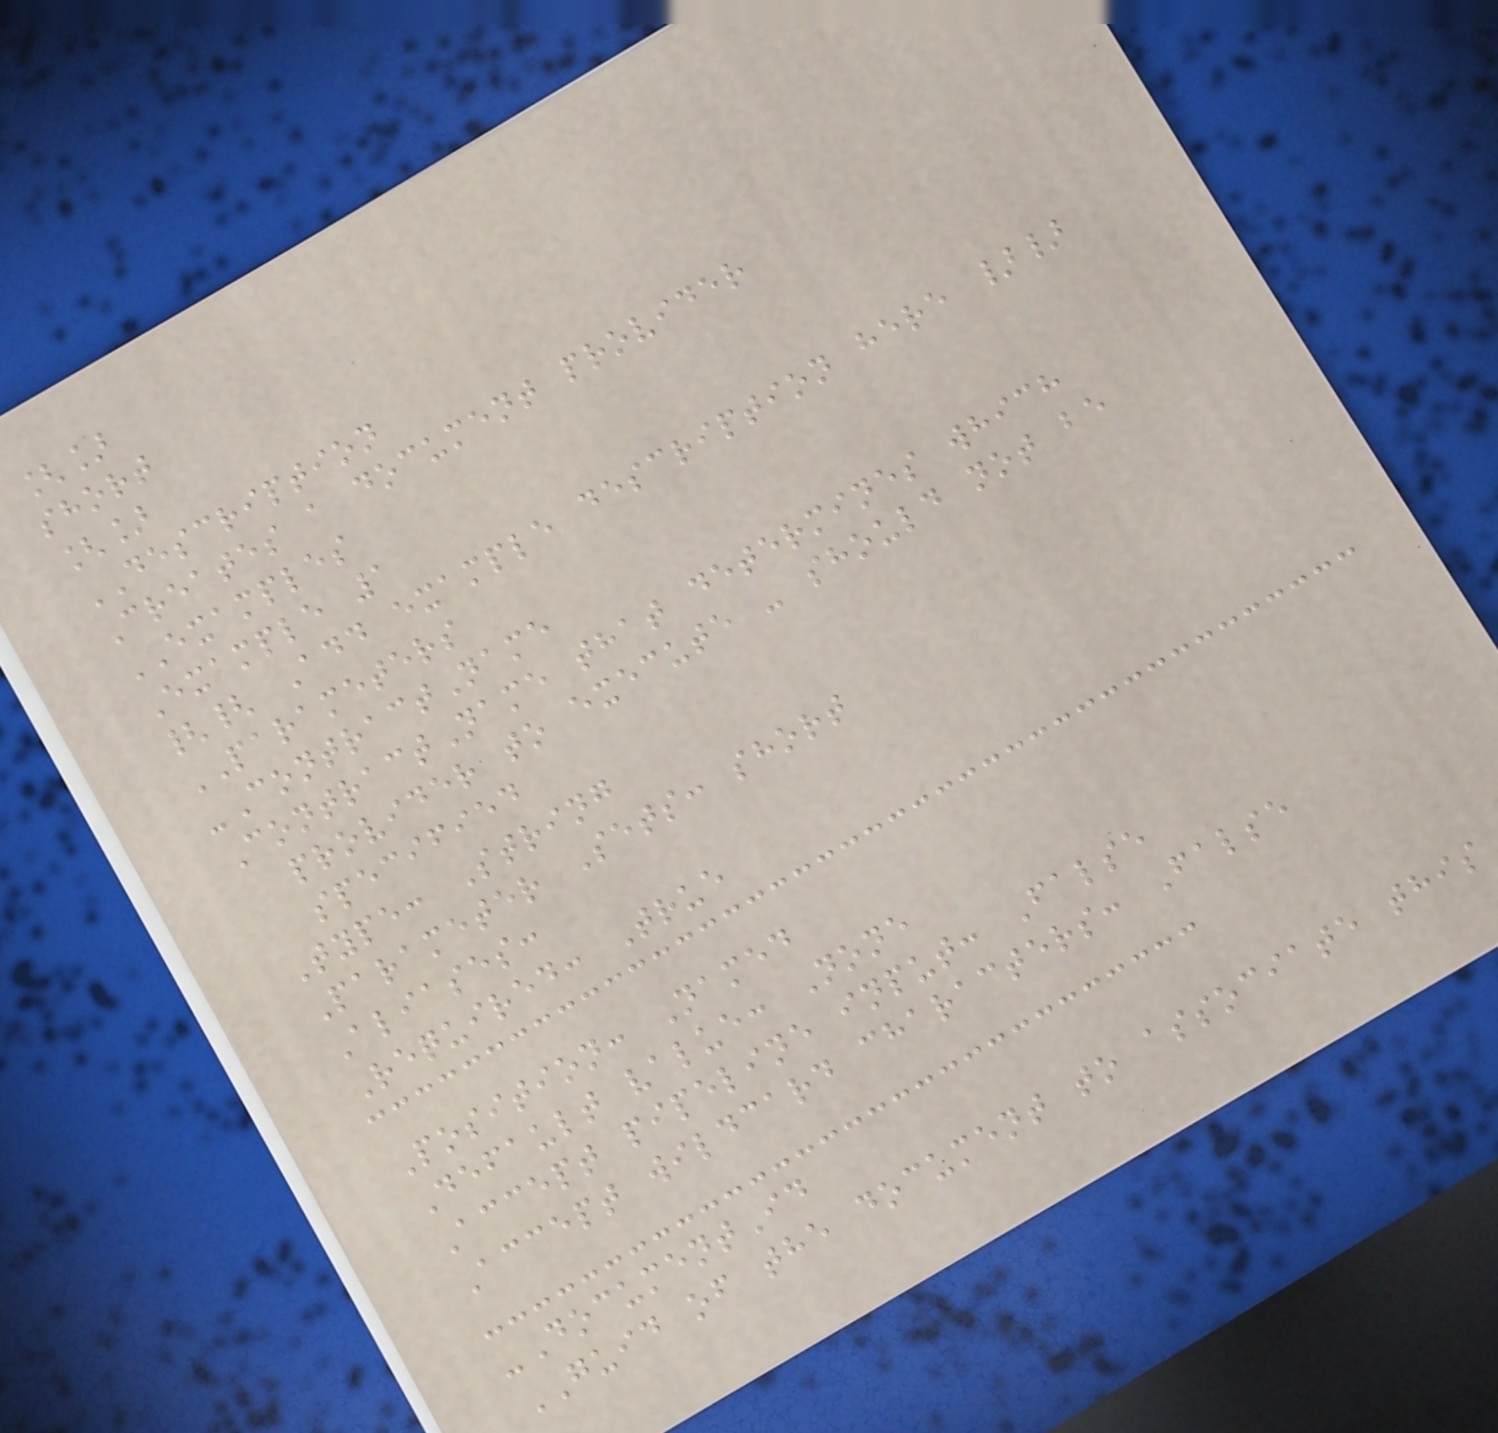[]
short
[]
DESCRIPTION
Creates a document provider
EXAMPLES
Example 1
{{ Add example description here }}
PARAMETERS
-ContractName
ContractName that determines which
provider to execute - should not be
specified
Type: String
Parameter Sets: short
Aliases:
Required: True
Position: Named
Default value: None
Accept pipeline input: False
Accept wildcard characters: False
-DocumentId
GUID of the document to associate this
